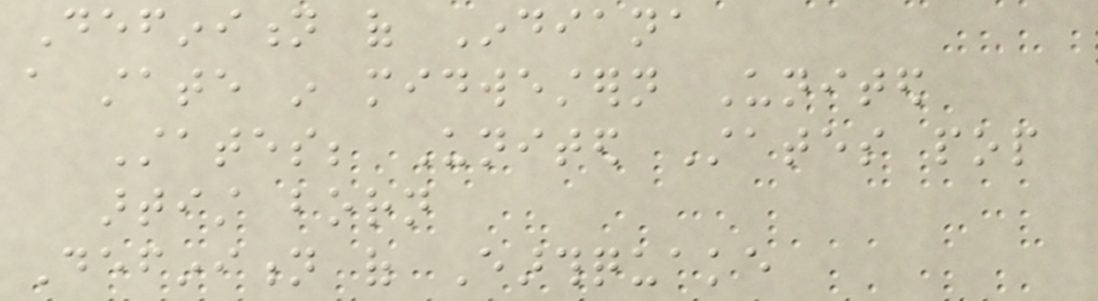Definition of Indiana
a state in midwestern United
States; United States pop
artist born
Definition of Earthquake
